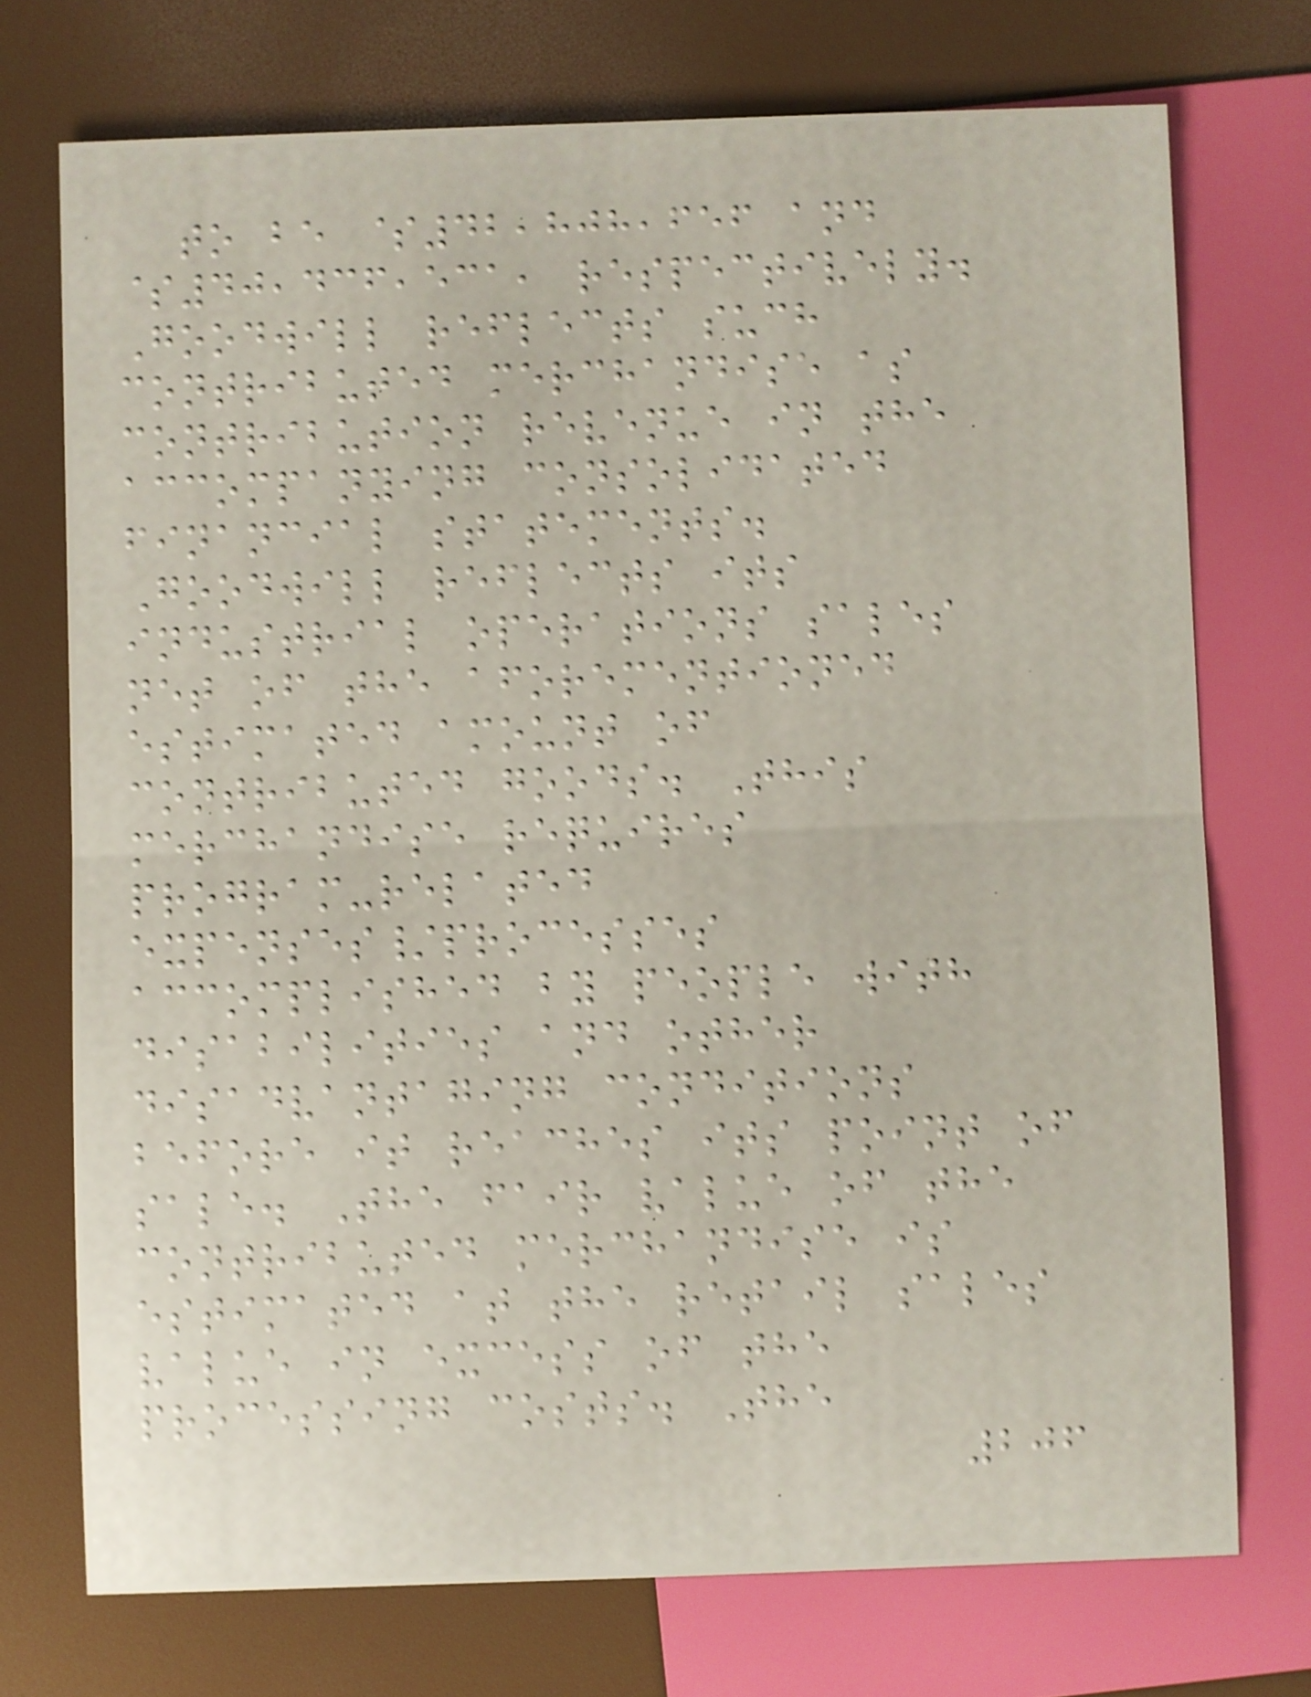to be $42,808,656 and
$40,436,531, respectively.
Goodwill reflects such
contributed merchandise as
contribution revenue in the
accompanying consolidated
financial statements.
Goodwill reflects its
industrial operations sales
net of the aforementioned
estimated amount of
contributed goods. This
merchandise requires
program-related
expenses/processes
accomplished by people with
disabilities and other
disadvantaging conditions
before it reaches its point of
sale. The fair value of the
contributed merchandise is
estimated at the retail sales
value in excess of the
processing costs. The
206
